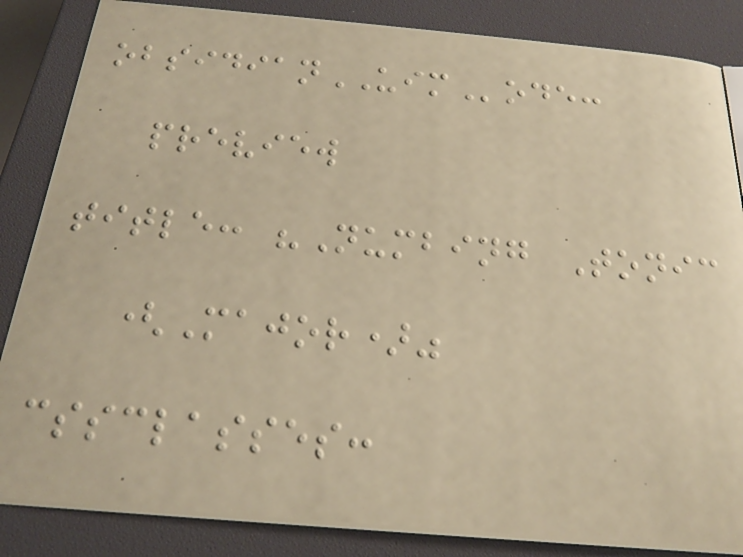obsidianUIMode:
preview
title: "Numbing Tonic
(Major)"
cssclasses:
